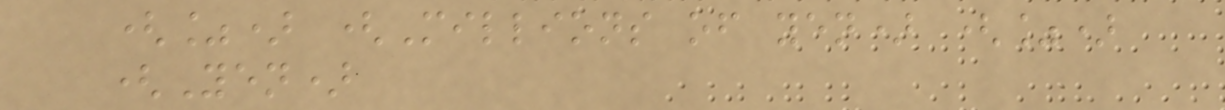(%) (Millions of yen) (%)
(Yen)
